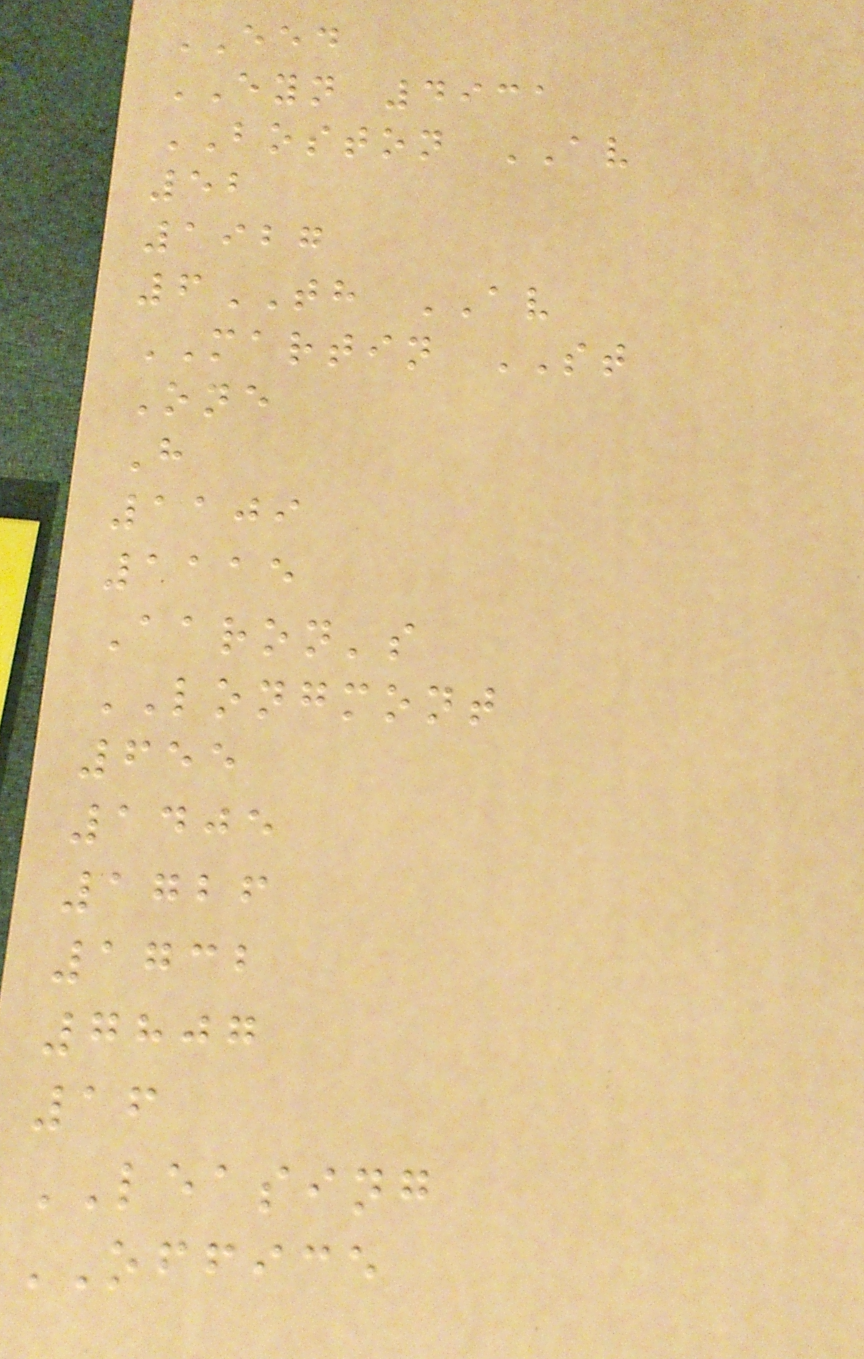EED
EYN 4931
BOSTON AV
52
1927
6TH AV
MARTIN ST
One
H
1109
1115
Aaron's
LONGMONT
655
1405
1726
1732
7807
16
LEASING
OFFICE
